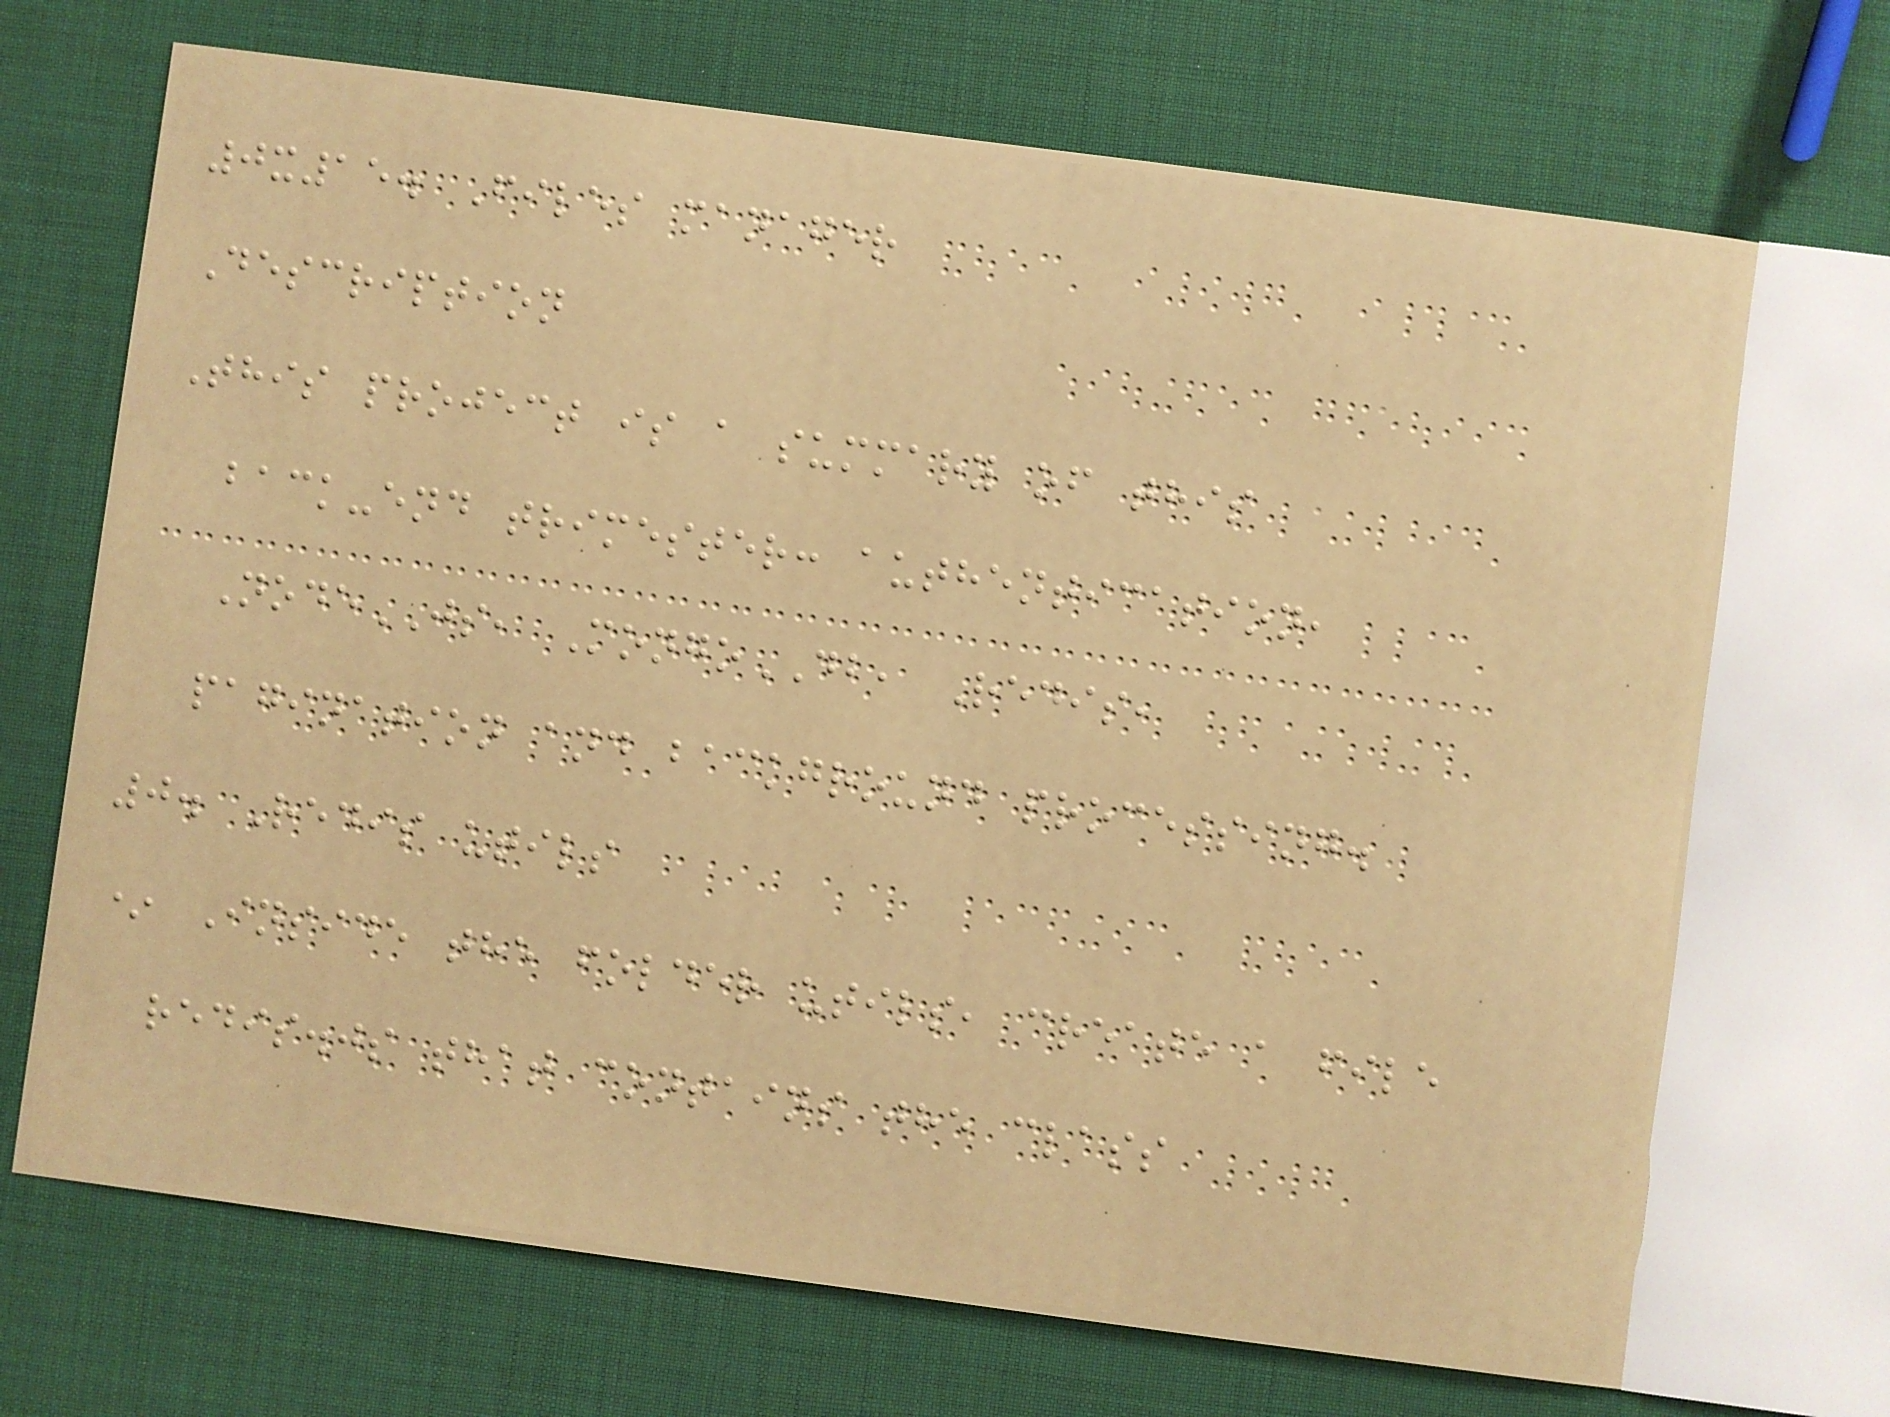0x15. Files manager
Description
This project is a summary of this
back-end trimester: authentication,
NodeJS, MongoDB, Redis,
pagination and background processing.
0. Redis utils
* Inside the folder utils, create a file
redis.js that contains the class
